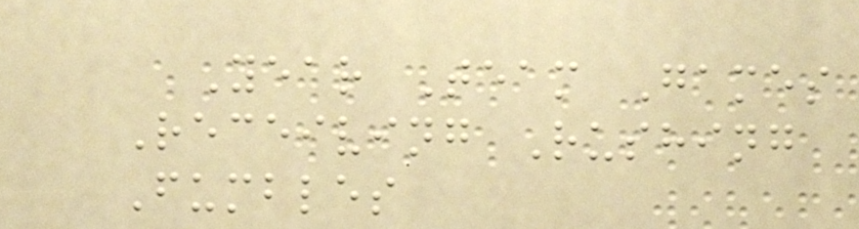Year Team Games
Receiving Rushing
Fumbles
